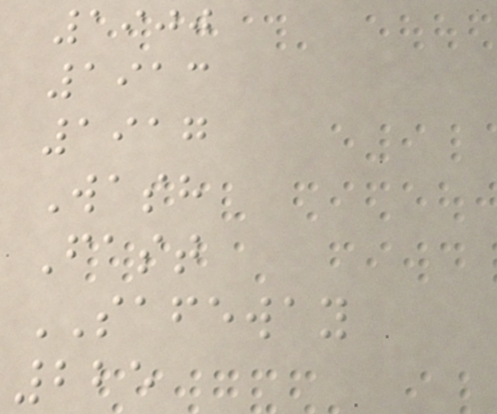1900
1913
1917
Wash
Fast
SAFEWAY
225
